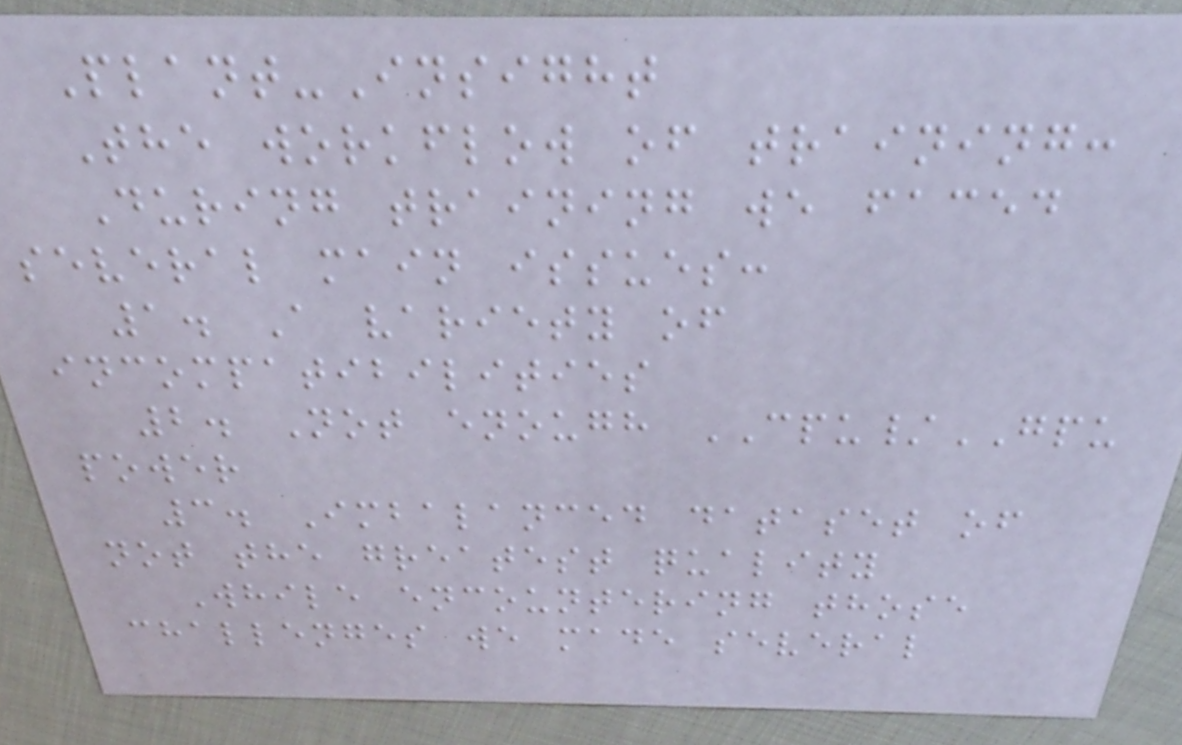Plant-Insight
The workflow of training:
During training we faced
several main issues:
1. A variety of
incompatibilities
2. Not enough CPU/GPU
power
3. Imbalanced dataset of
not the greatest quality
While encountering those
challenges we made several
